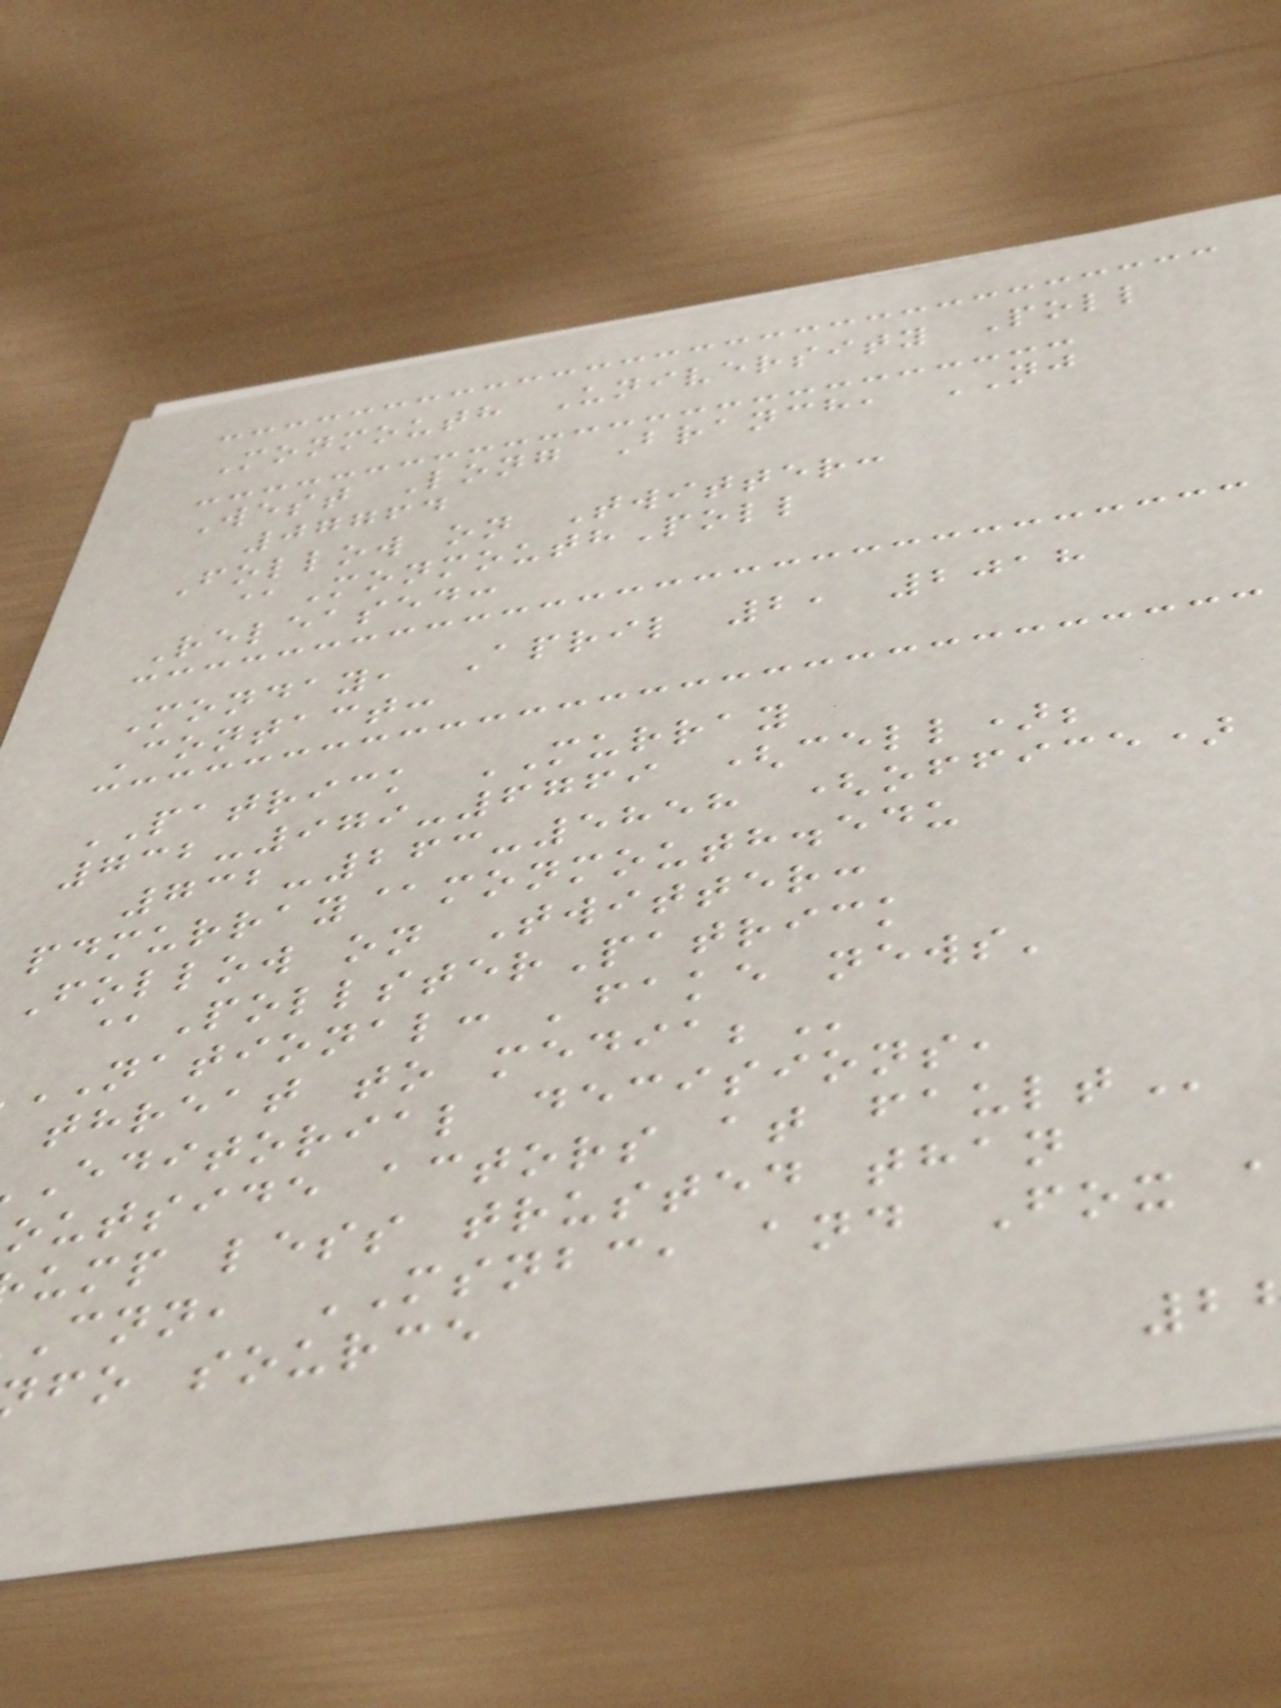Monmouth University Poll
West Long Branch, NJ
07764
Follow on Twitter:
@MonmouthPoll
Released:
Monday, April 2, 2018
Contact:
PATRICK MURRAY
732-979-6769 (cell);
732-263-5858 (office)
pdmurray@monmouth.edu
Follow on Twitter:
@PollsterPatrick
NATIONAL: 'fake news'
threat to
editorial decisions,
outside actors at
ump less trusted than
cnn, MSNBC, and Fox
fo source
